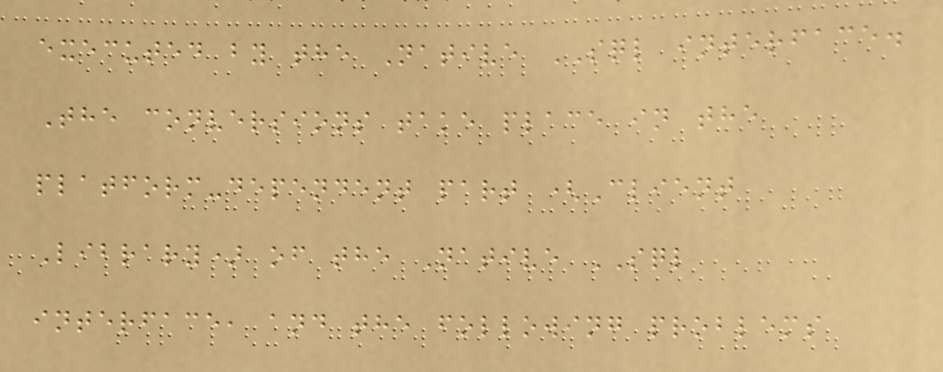executed by the Native SQL interface.
The conversions take place in the
platform-dependent part (Client
Library) of the Native SQL
interface, and the following problems
